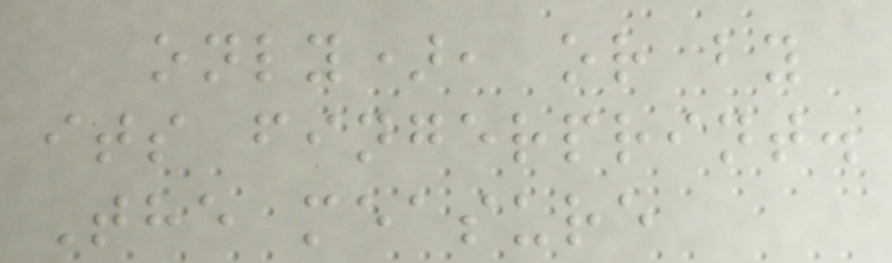only), or by
its fingerprint.
The measure
